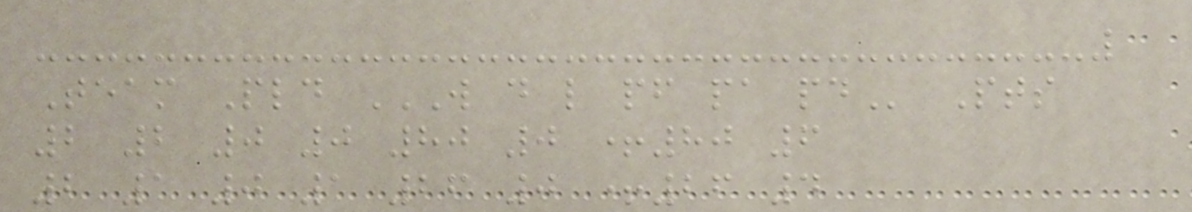Team Pld W D L PF PA PD Pts
2 2 0 0 80 0 +80 6
2 1 0 1 26 0 +26 4
